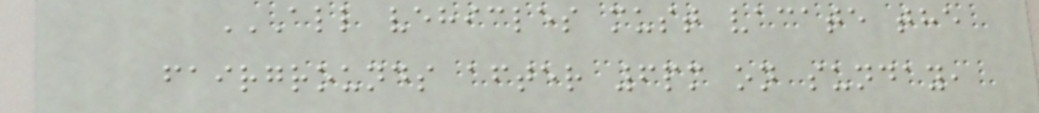ALL VEHICLES MUST VACATE THE
FAIRGROUNDS AFTER 6PM ON SUNDAY,
